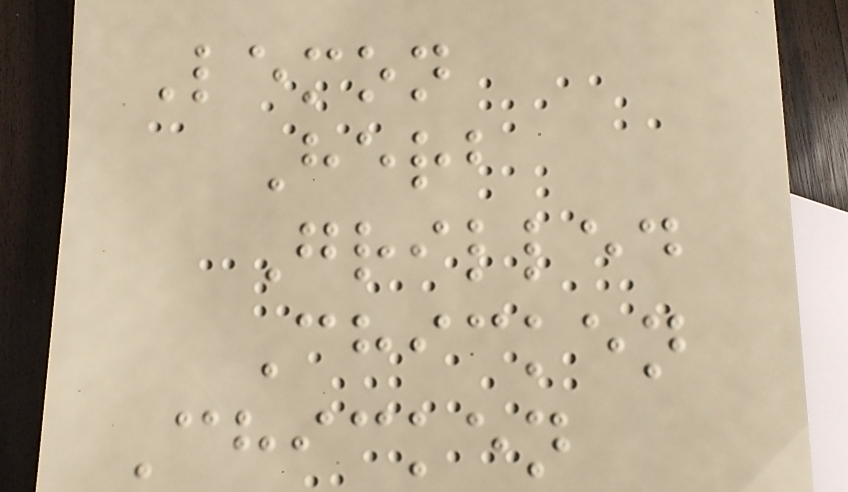Lemon
Herb
Grilled
Chicken
Chicken
